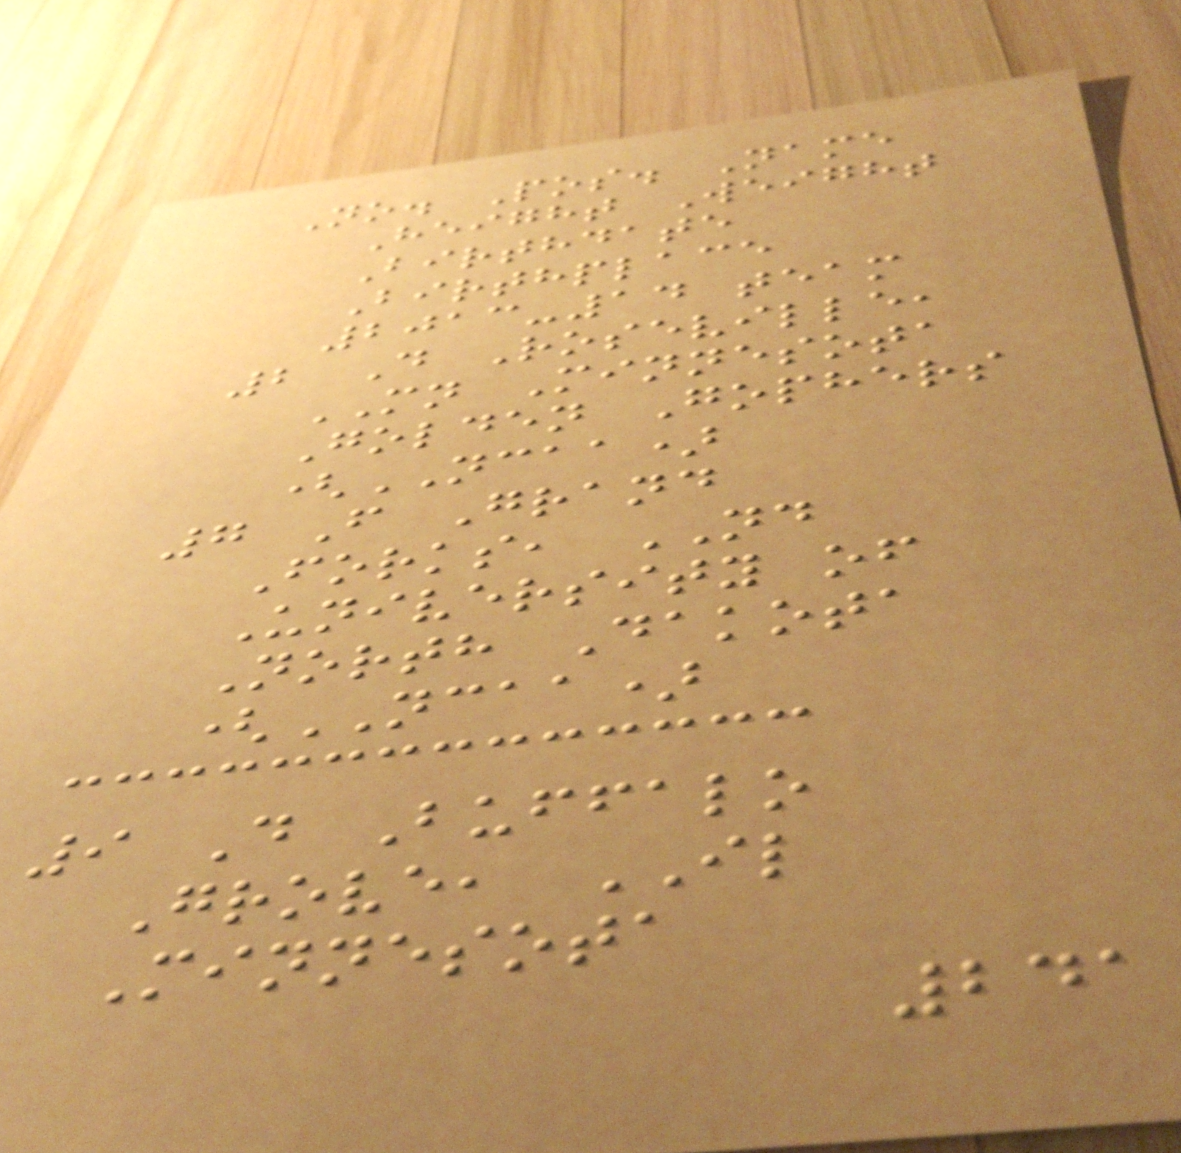No. Pos. Name
Height Weight
Birthdate
Birthplace
2013-14 team
2 D Roseville,
MN Minnesota
Golden Gophers
(NCAA)
7 F Grand
Forks, ND
University of
North Dakota
(NCAA)
9 D Buffalo
Grove, IL
Minnesota
241
